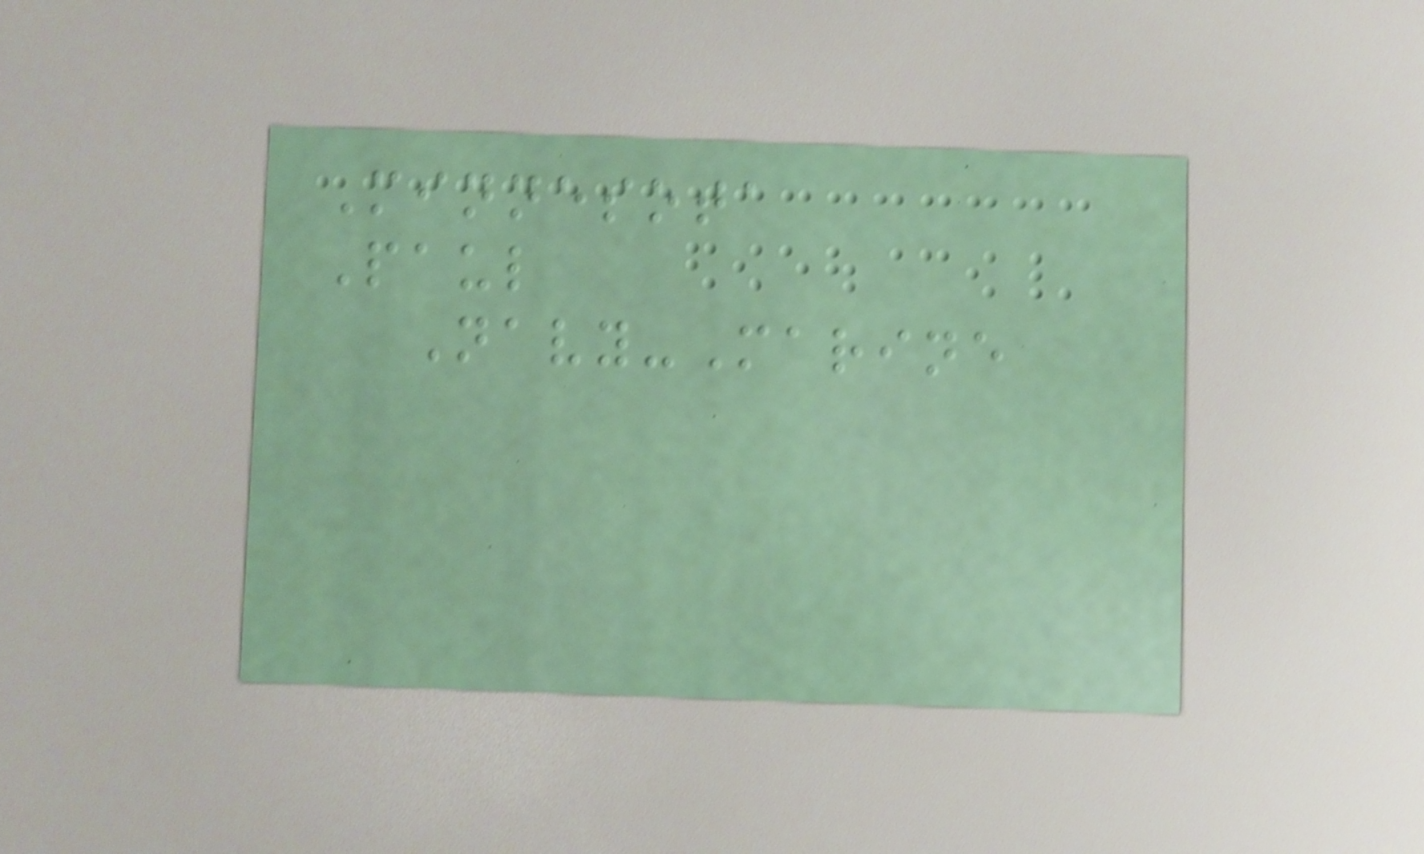Minnesota
Paul
Navy-Marine
